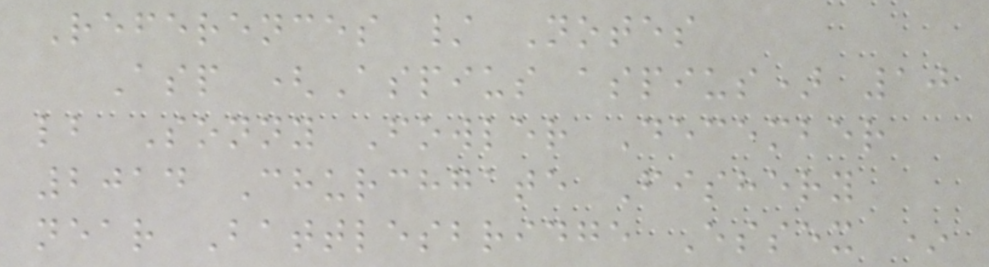References / Notes
Asp (Aspius aspius) 10
lb Sonny Fowler December
2014 Churchgate Fishery
near Battlesbridge Essex *
